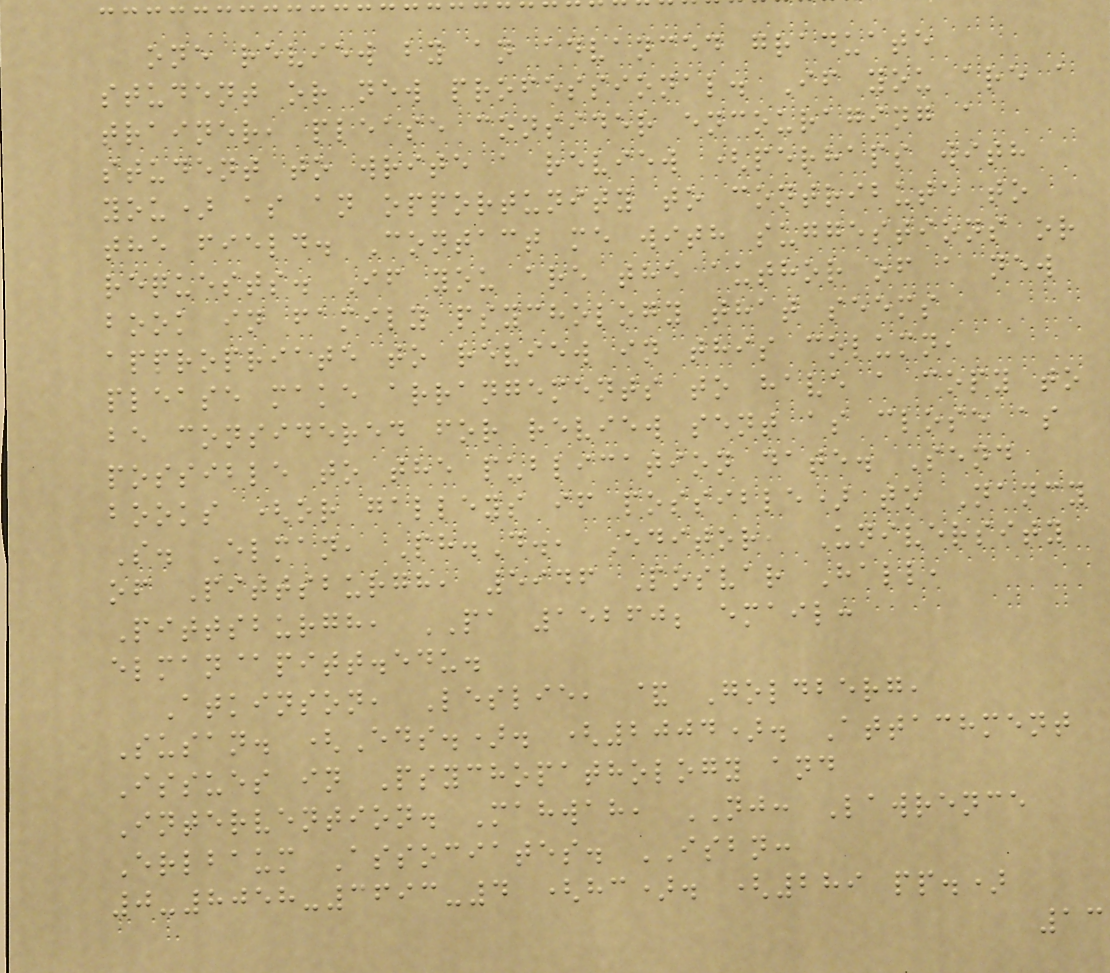one review by an advanced graduate
student or new professional. If you are a
trainer, please consider encouraging a
student to write a review (perhaps with
you) as an opportunity to contribute to
the field. Contact me with suggestions or
requests. If you are the author of a new
book in family psychology that seems
appropriate to review in this column,
please make arrangements to have a copy to
be considered for review sent as close as
possible to the publication date. Send
books (or galleys if possible) to Nancy
S. Elman, Ph.D., Editor, University
of Pittsburgh, 5946 Posvar Hall,
Pittsburgh, PA 15260; email:
elman@pitt.edu.
Atkinson, Leslie, & Goldberg,
Susan. (Eds.). (2004). Attachment
Issues in Psychopathology and
Intervention. Mahwah, NJ: Lawrence
Erlbaum Associates. ISBN:
0-8058-3693-4 (hc). (289 pp.)
13
